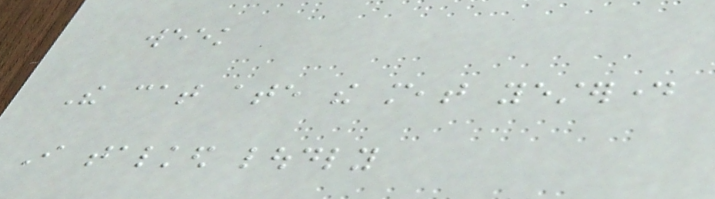week
The cat ate the meat yesterday
I talked loudly
